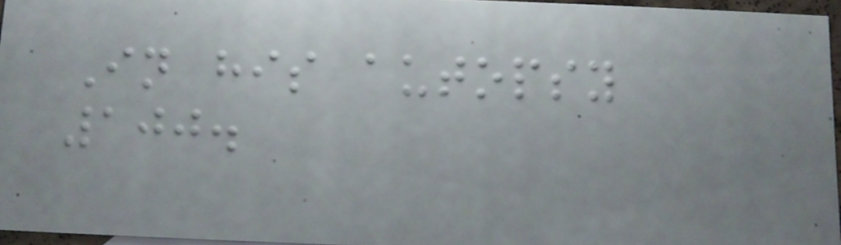In his autopsy
100.
